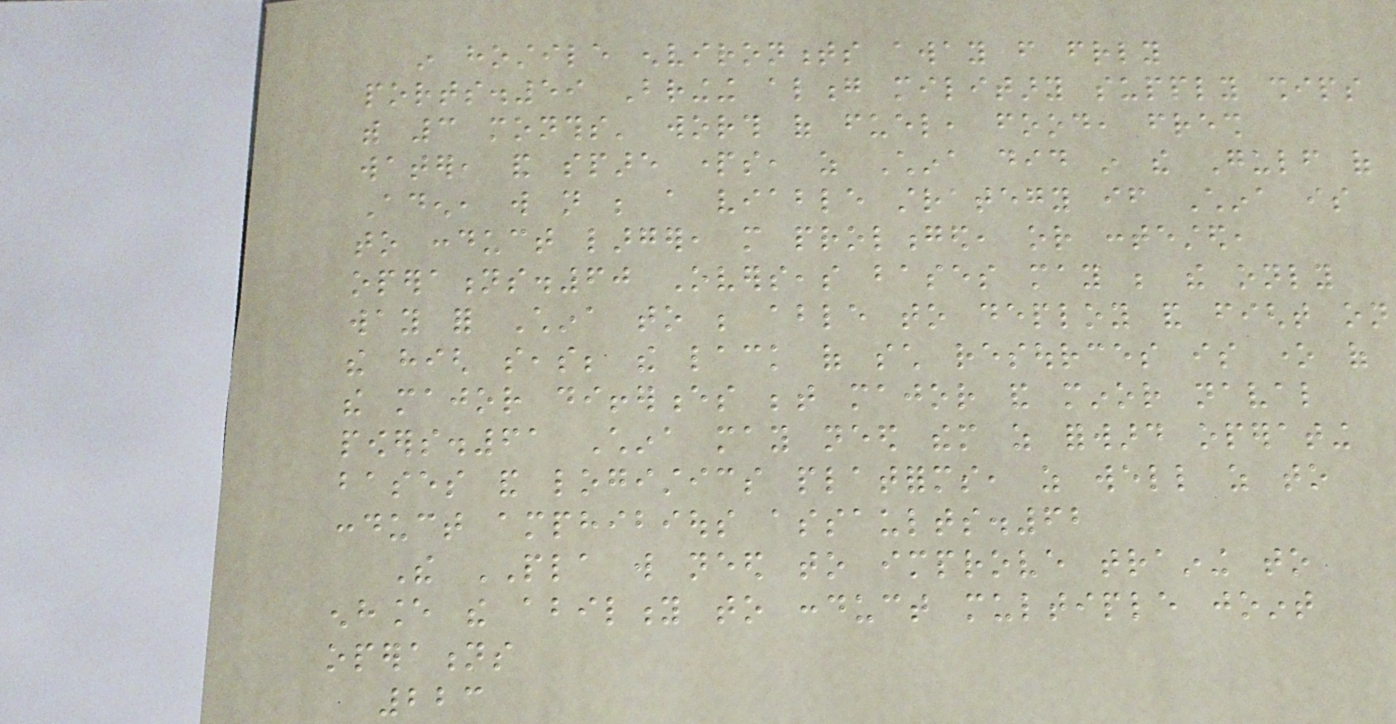in hostile environments away from friendly
ports.59 Bringing along military supply ships
with 3 months' worth of fuel, food, fresh
water, and spare parts, as China did in the Gulf of
Aden, will not be a viable strategy if China is
to conduct larger, more prolonged, or contested,
operations.60 Overseas bases may be the only
way for China to be able to deploy and fight on
the high seas; the lack of such resources is one of
the major differences between major and minor naval
powers.61 China may need them as forward operating
bases and logistics platforms, as well as to
conduct amphibious assaults.62
The PLA will need to improve training to
enhance the ability to conduct multiple joint
operations
223
